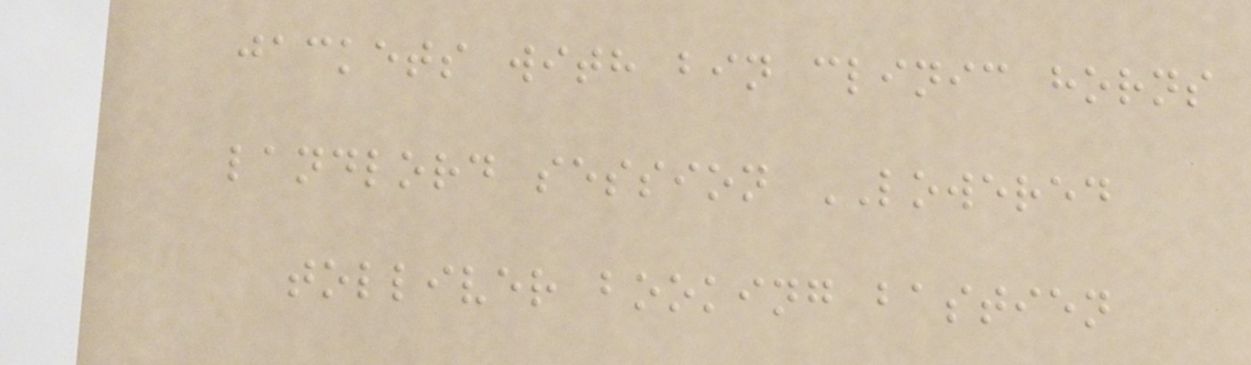jackets with bin clinic horns
landlord session LOWERED
tolliver booking bastien
